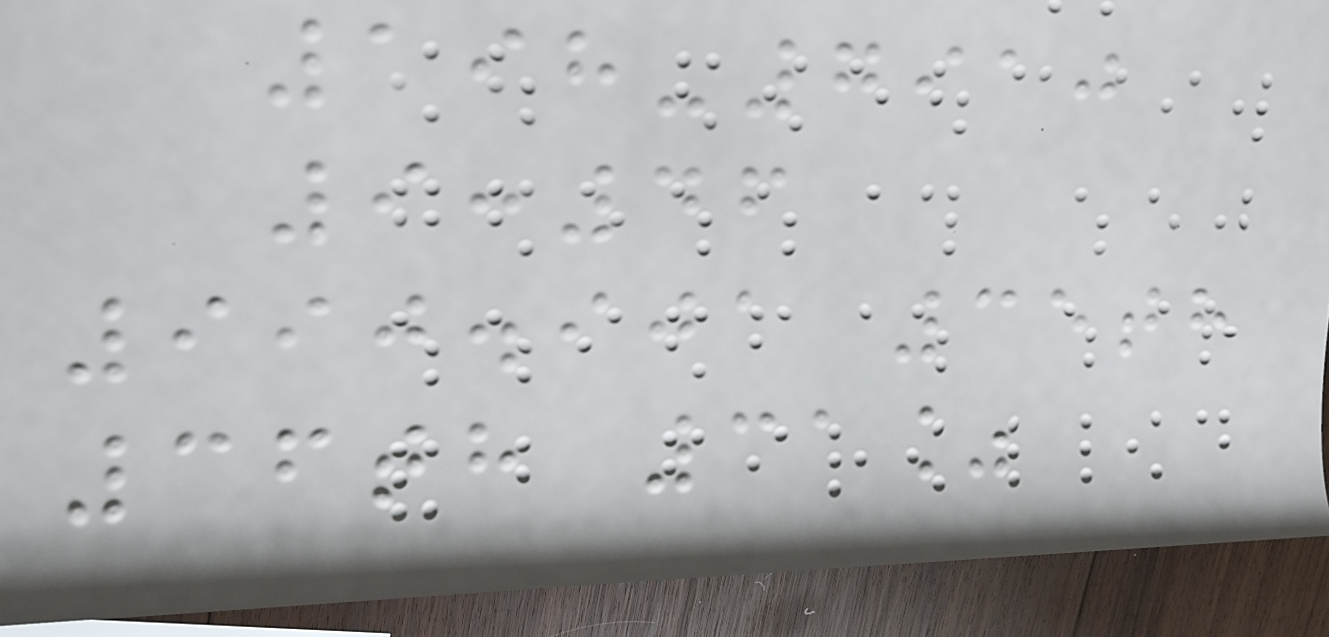198-7910
9:46
990.901 35th
36th 31%
